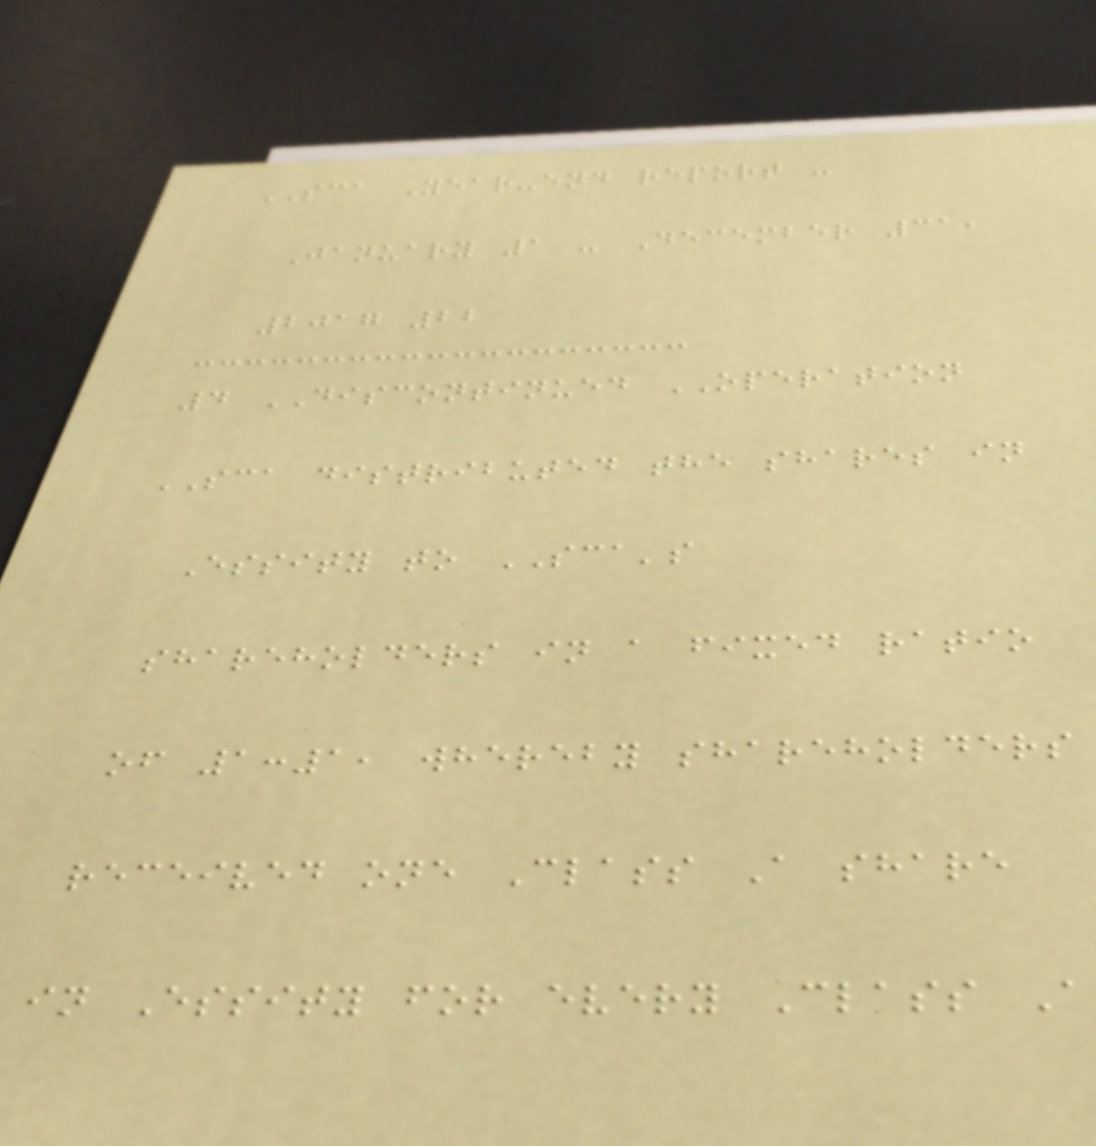SCA Year-end report -
January 1 - December 31,
2017 22
4 DISCONTINUED OPERATION
SCA distributed the shares in
Essity to SCA's
shareholders in a fixed ratio
of 1:1, whereby shareholders
received one Class A share
in Essity for every Class A
